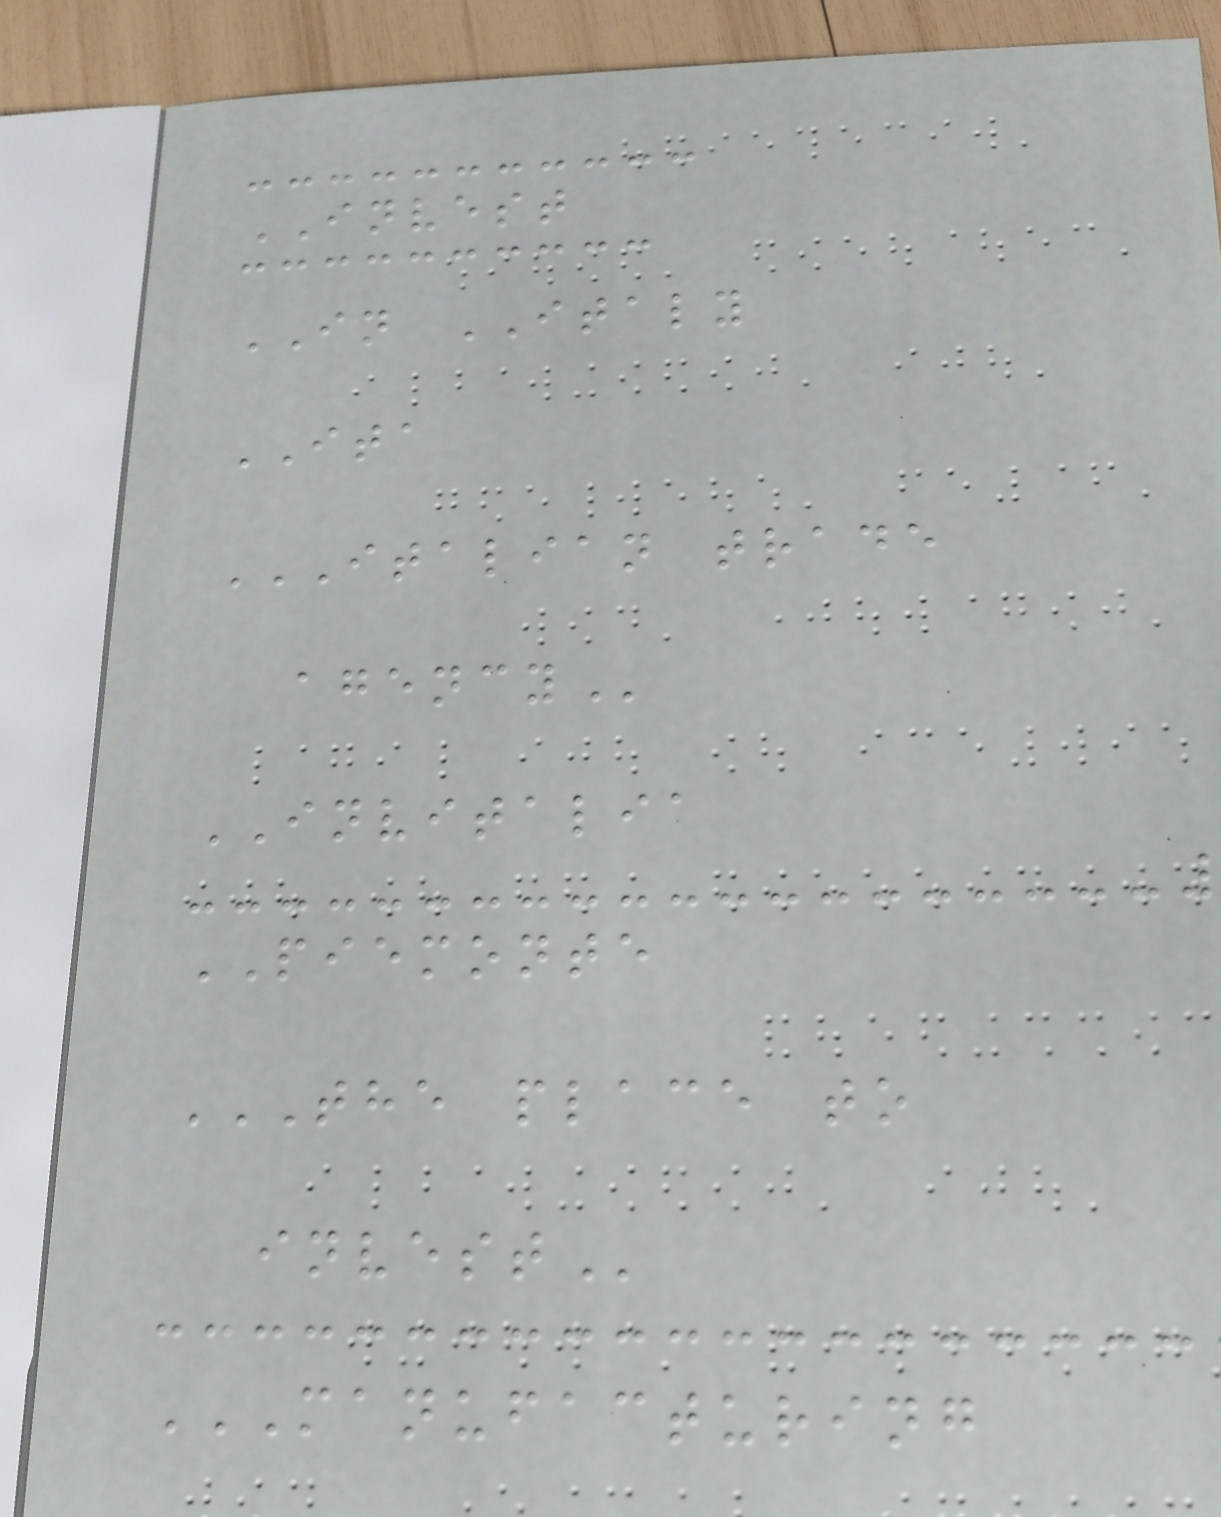INVEST
IN ITALY
ITA
ITALIAN TRADE
AGENCY
INVITALIA
PIEMONTE
THE PLACE TO
INVEST
MANUFACTURING
